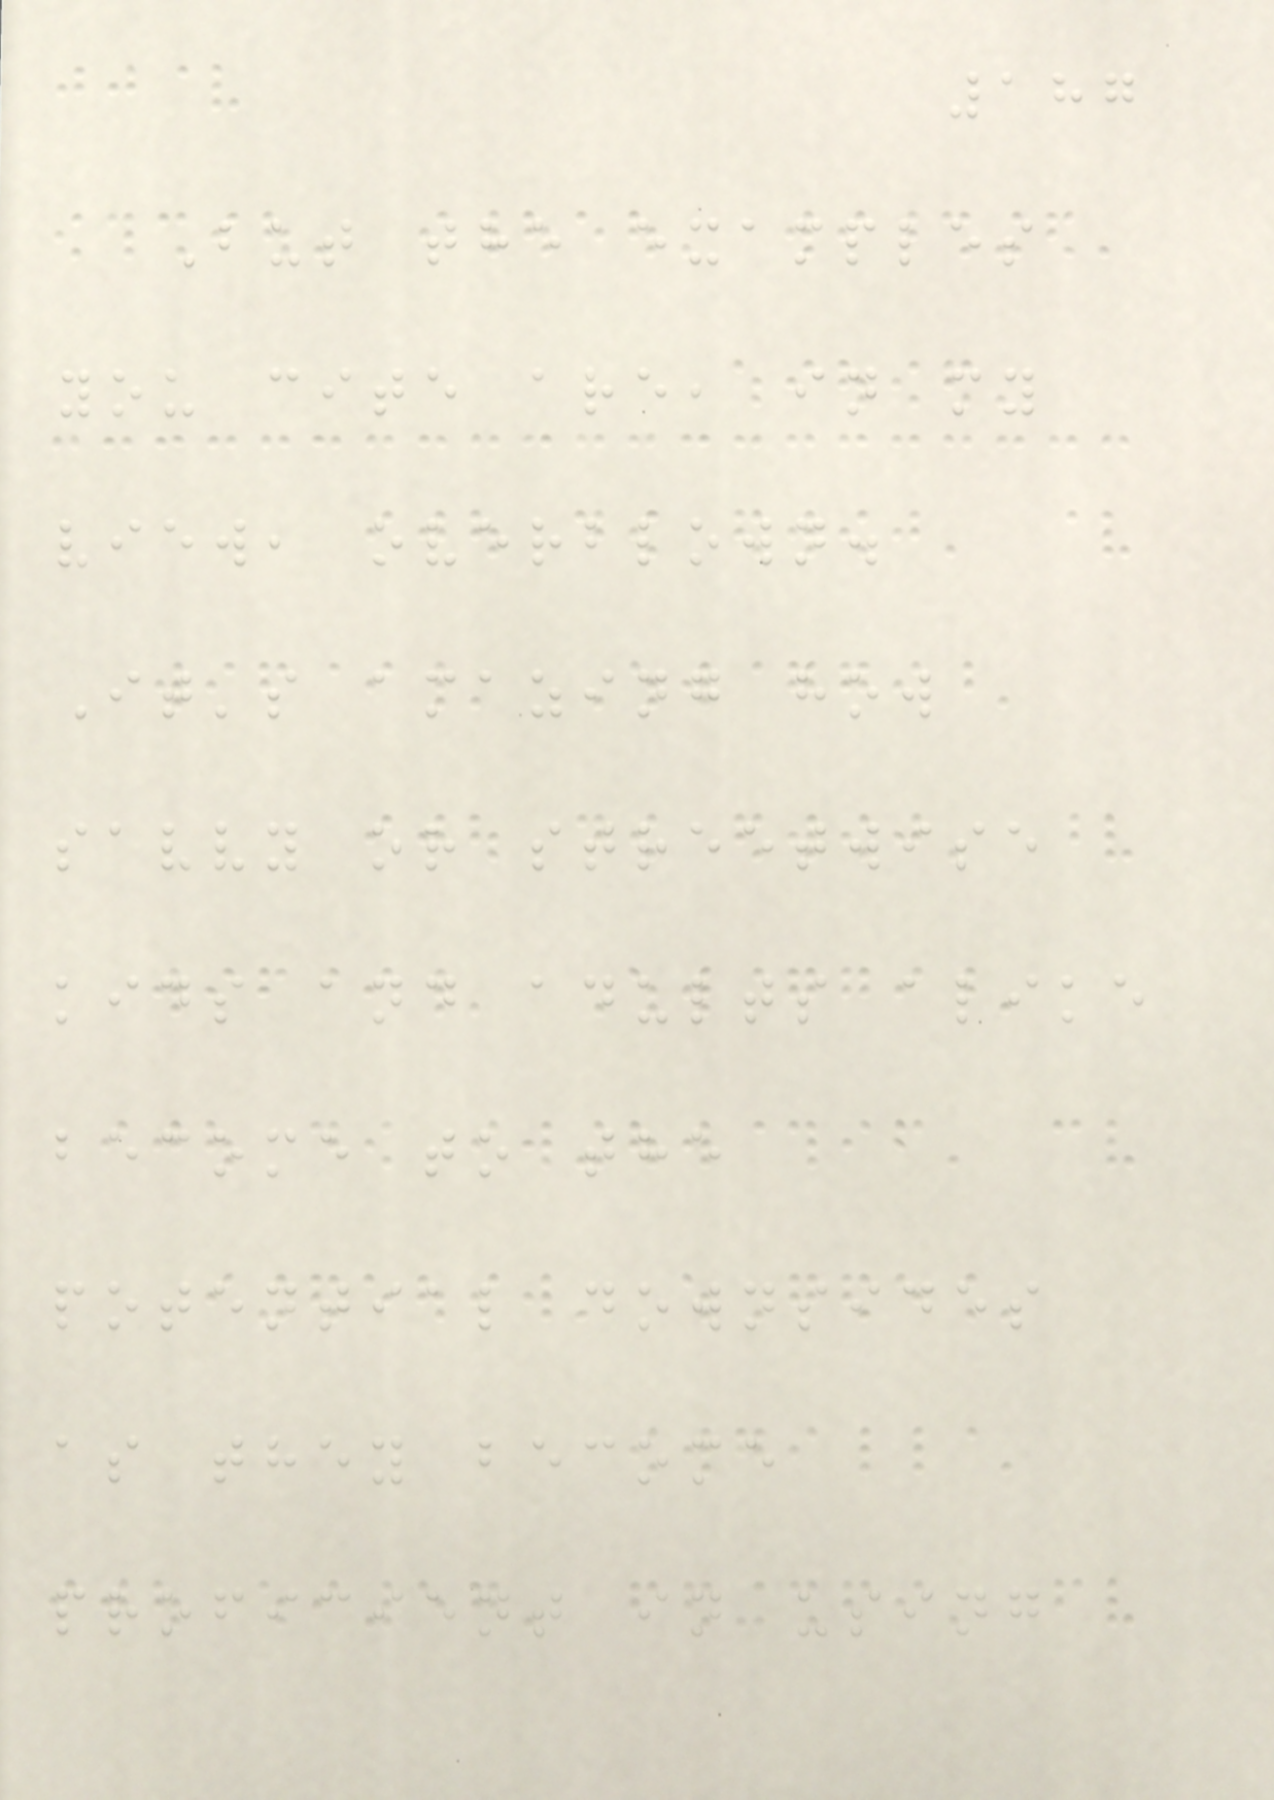187
But the examples
you cite are, in my
view, overblown.
It's amazing how
savvy or streetwise
kids and adults alike
become to the
potential downsides
as they become
proficient in using
